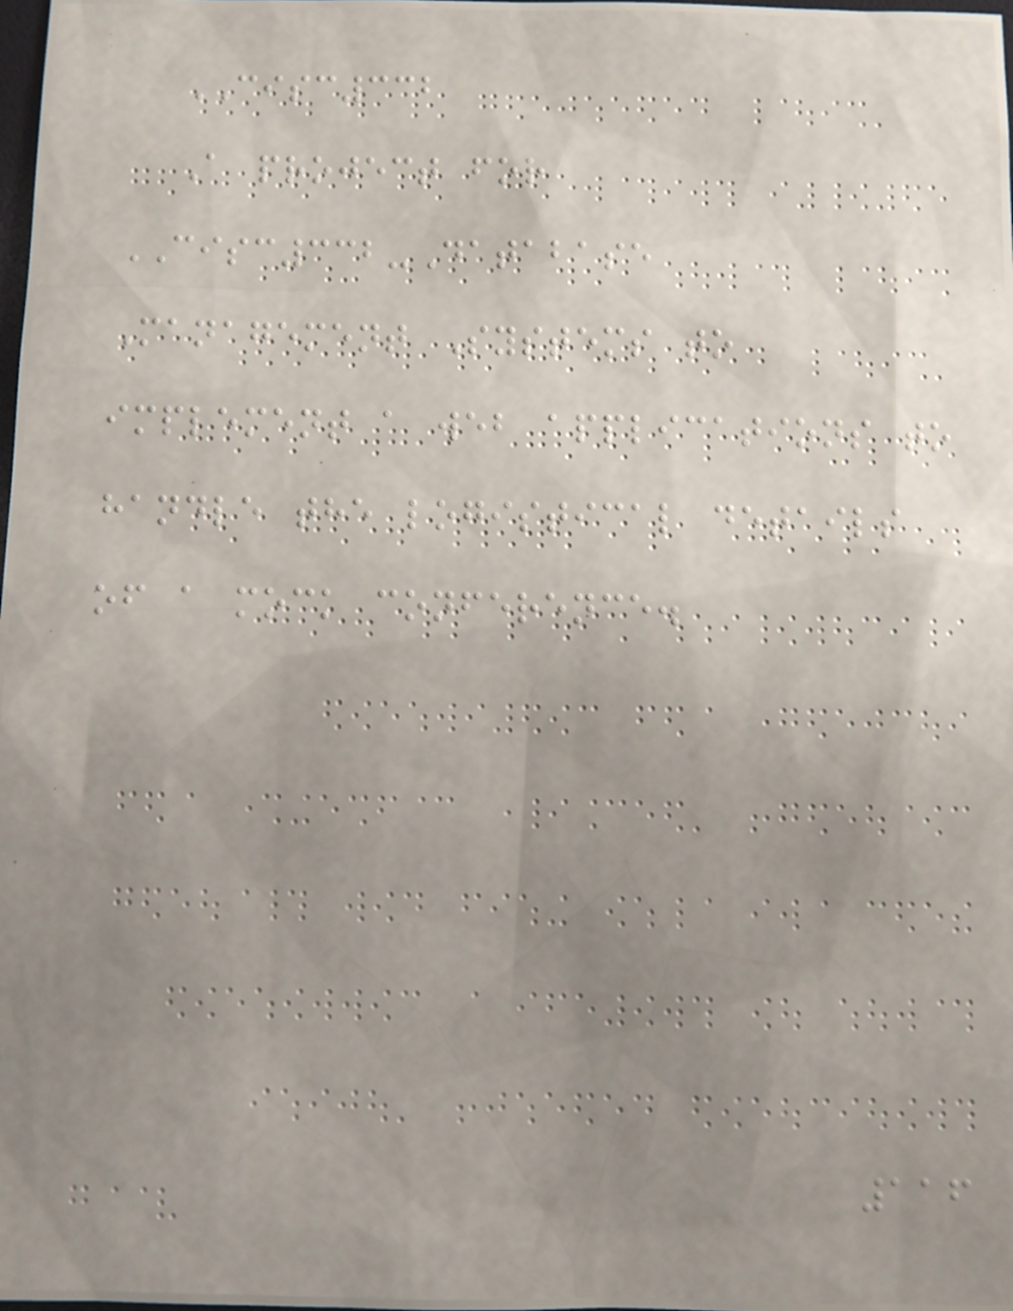CISC332
A project for
CISC332-Database
Management Systems to
implement a web applications to
handle the logistical details
of a mock conference.
116
